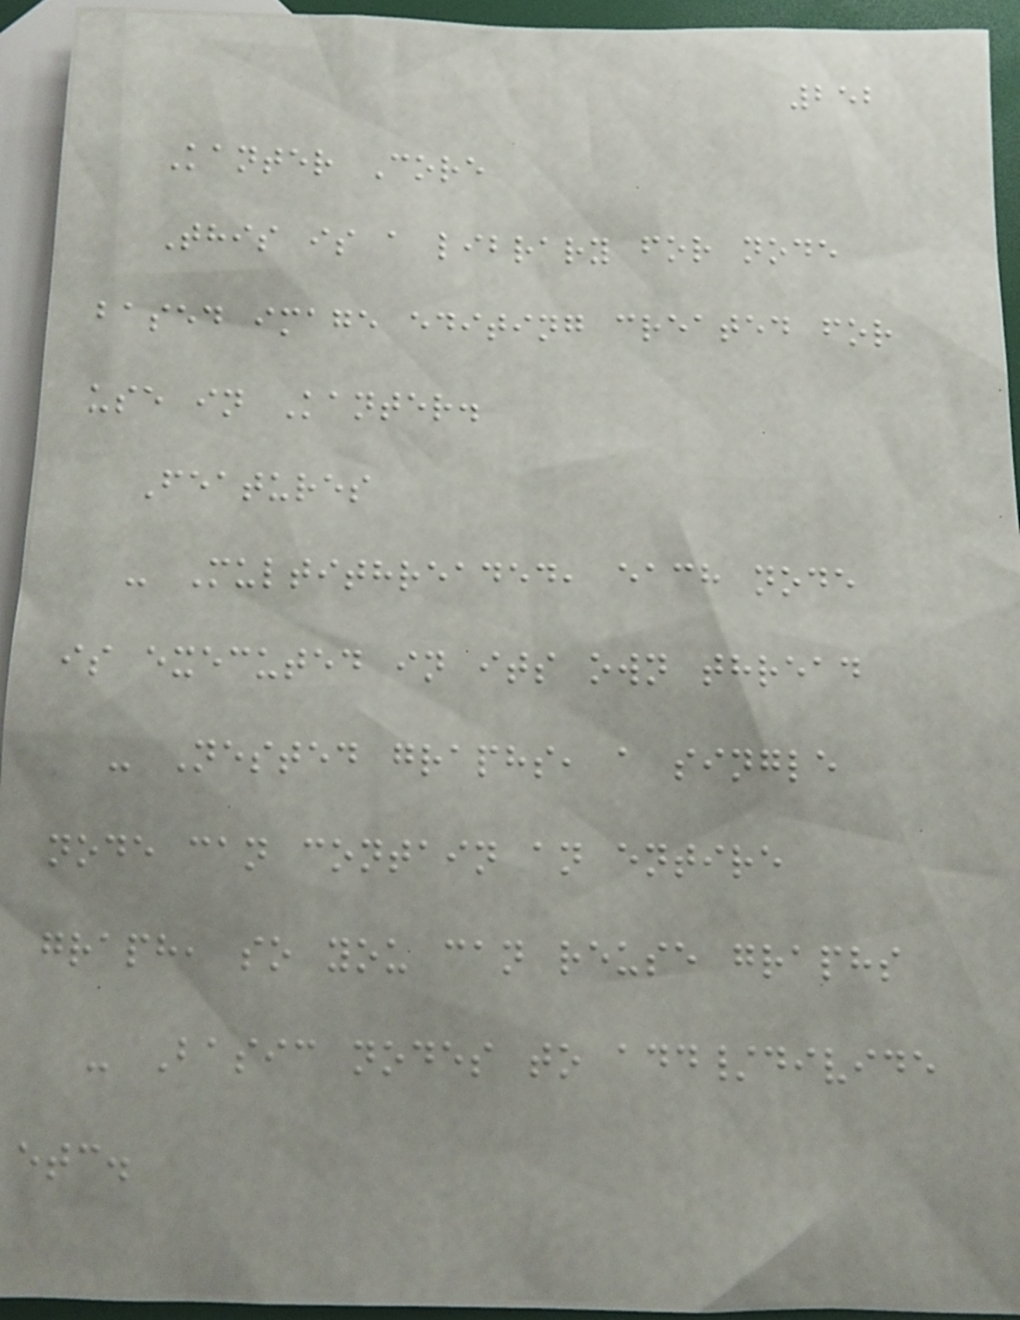252
Kanter Core
This is a library for node
based image editing created for
use in Kanter.
Features
- Multithreaded, each node
is executed in its own thread
- Nested graphs, a single
node can contain an entire
graph, so you can reuse graphs
- Basic nodes to add/divide
etc.
